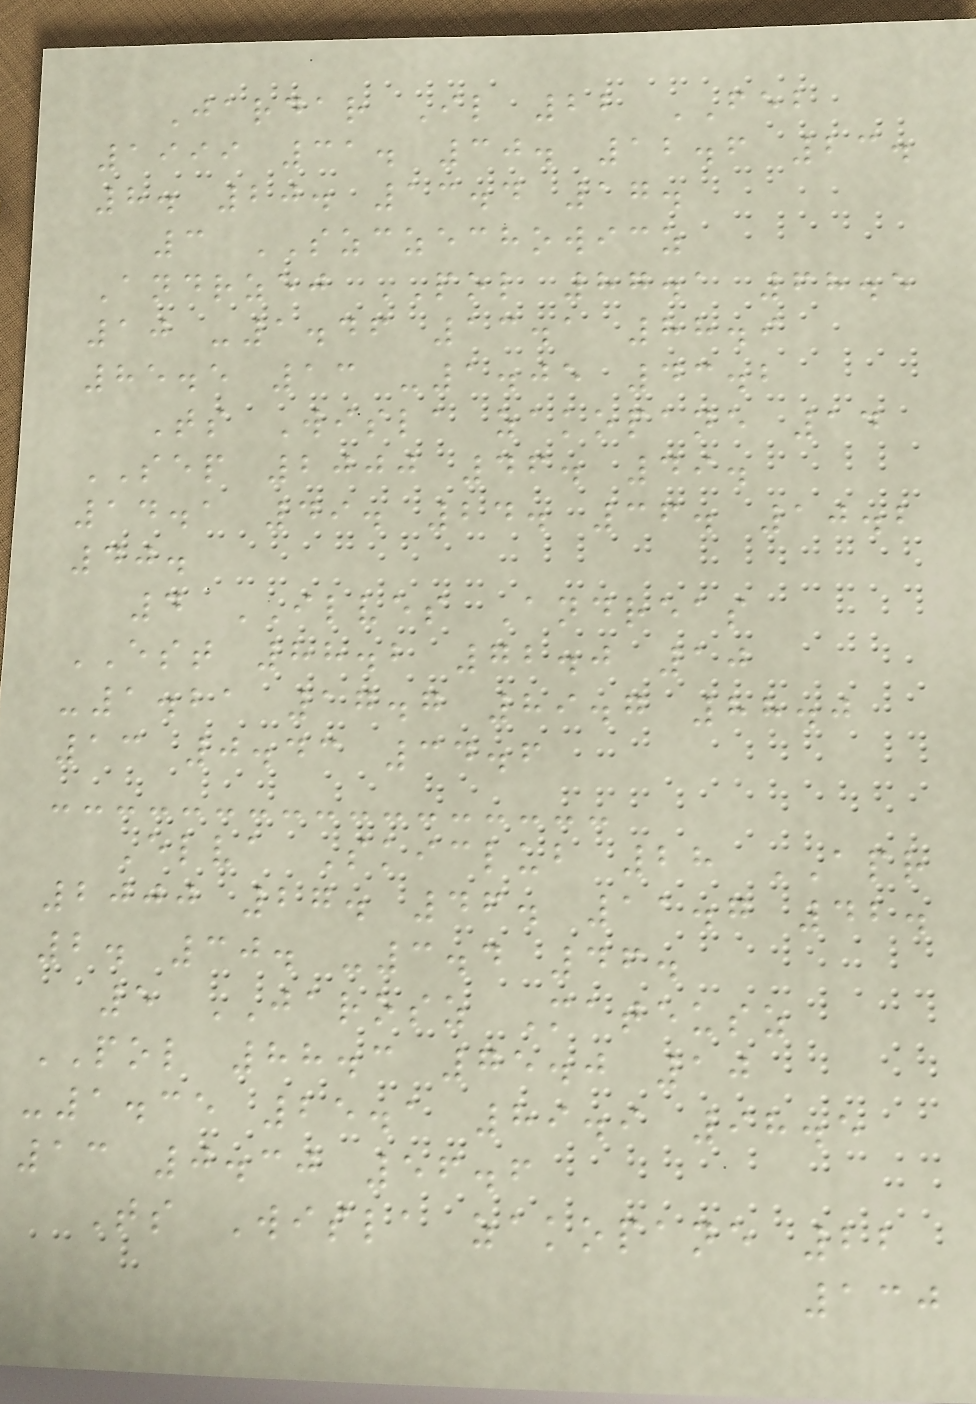Jardar Il 22 FEB
1999 31. 30. 12.6 23.
8. 20. 13.4 17.
3 SZCZECHOWICZ
Andrzej POL 87.1 68.5
10 -1.46 13.1 88.9
85.5 13 -1.05 43.2
Ts Wisla zakopane 14
SEP 2000 46. 49.
14.1 49. 24. 36. 10.2
40.
4 ILVES Andreas
EST 88.2 72.0 10
-1.21 17.7 89.7 88.0
13 0.43 34.6
Elva Skiclub 28 APR
2000 27. 46. 11.7 42.
2. 30. -3.4 46.
5 JAROSZ Mateusz
POL 88.3 75.0 10
-1.35 25.1 89.9 98.5
13 0.30 56.6
Ts Wisla zakopane 22
130
